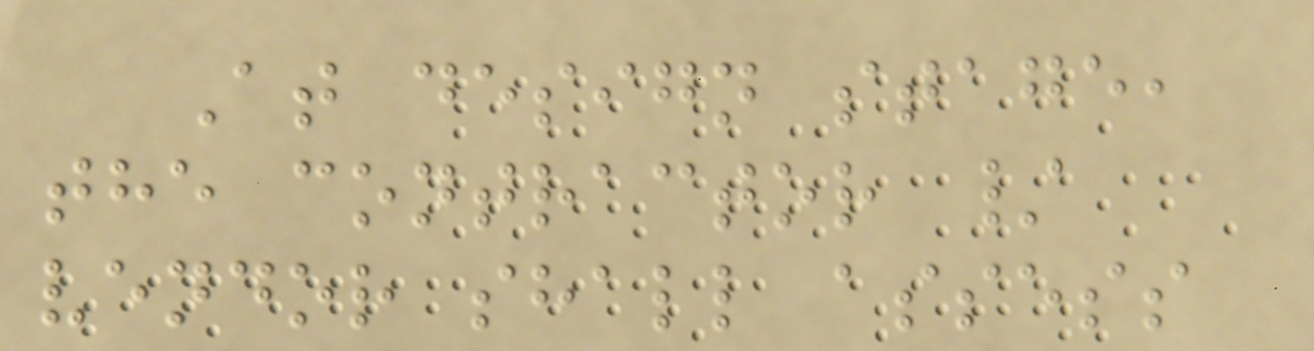At design stage,
the contractor /
vendor shall assess
